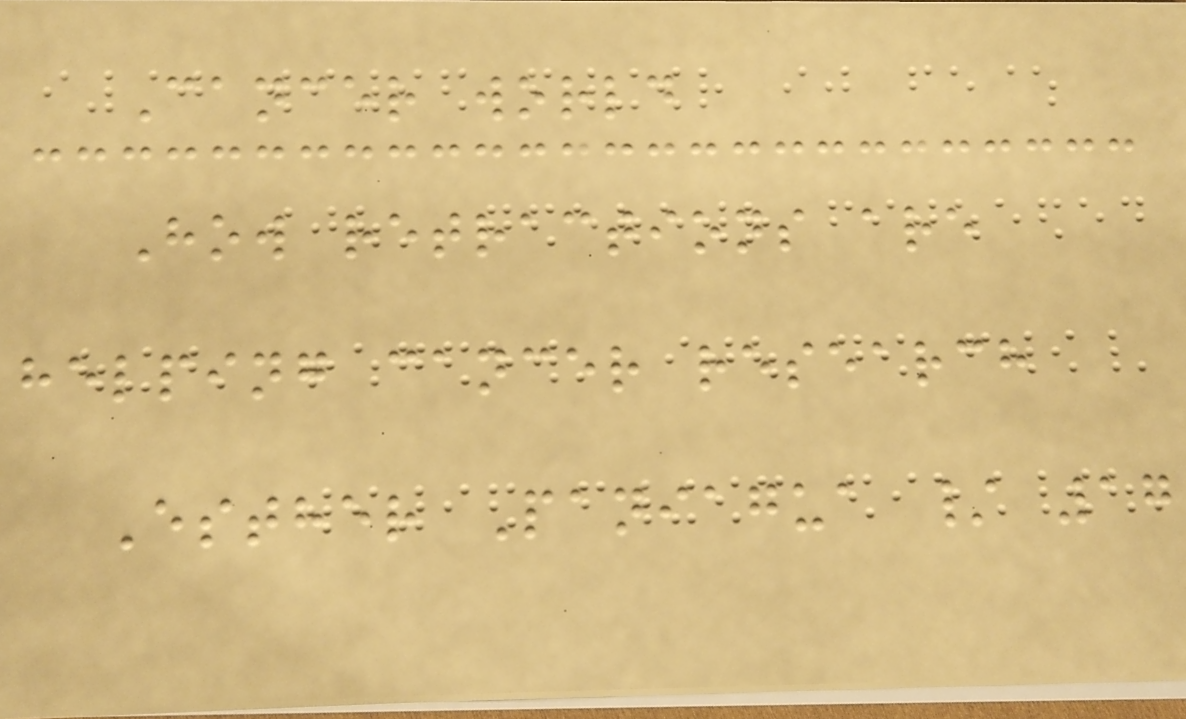Cancer world
How retractions are
helping cancer research
Esther Paniagua / 17
